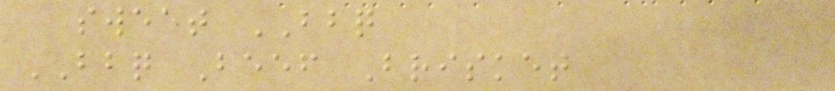sweet BBQ
BBQ Beef Brisket
